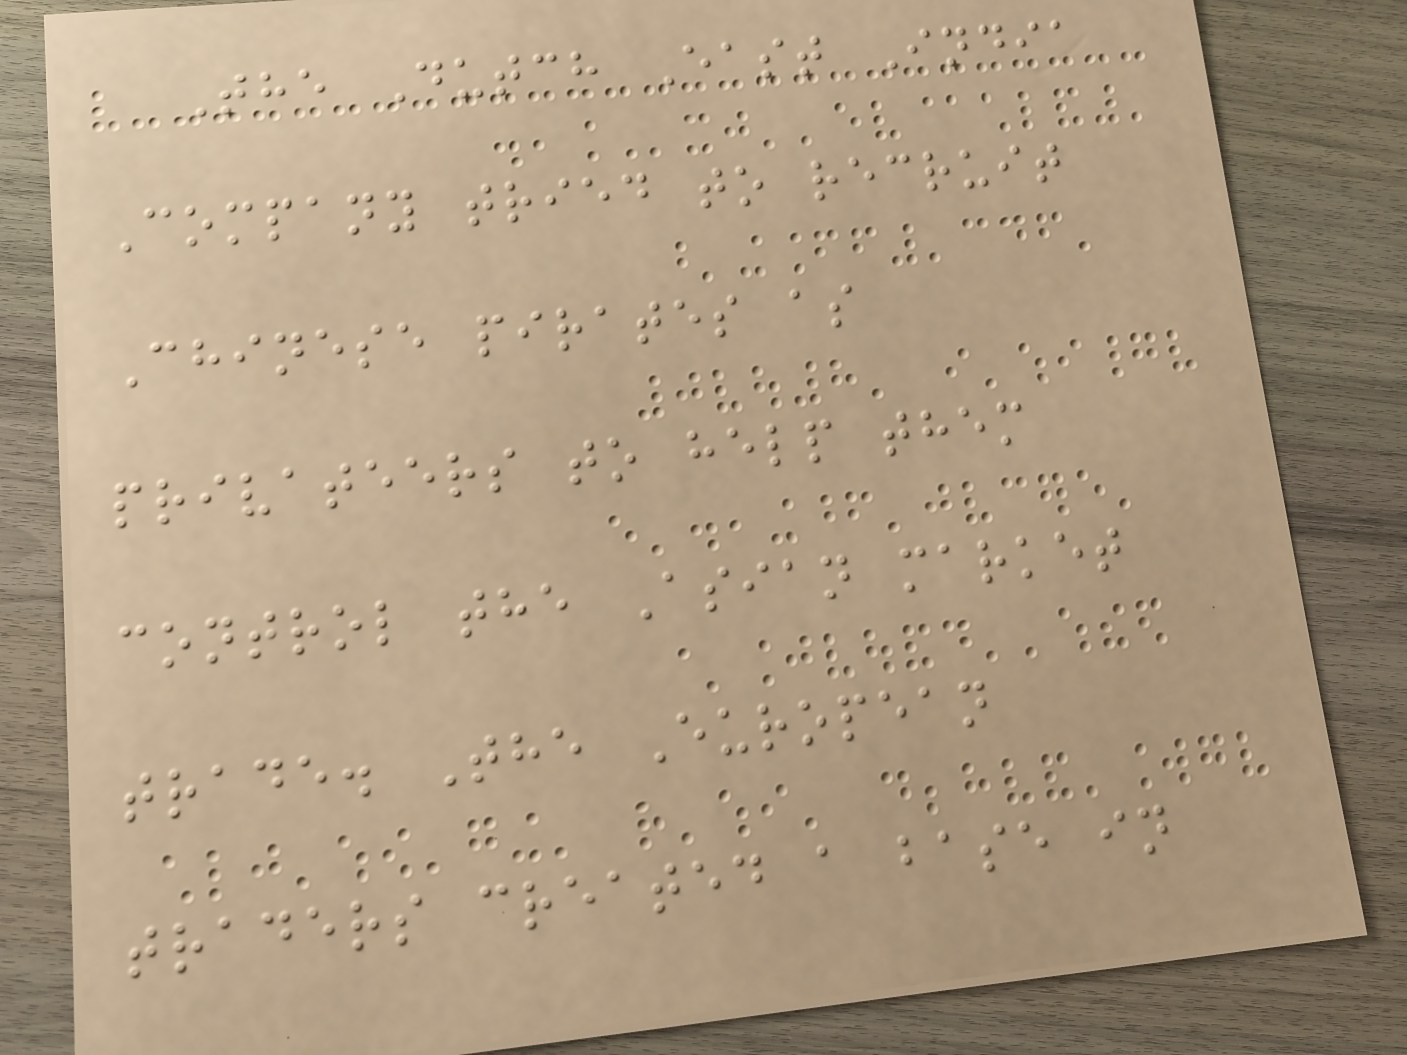The Dutch East India
Company tried to recruit
Chinese pirates as
privateers to help them
control the Asian market
trade. The European
traders created a base in
